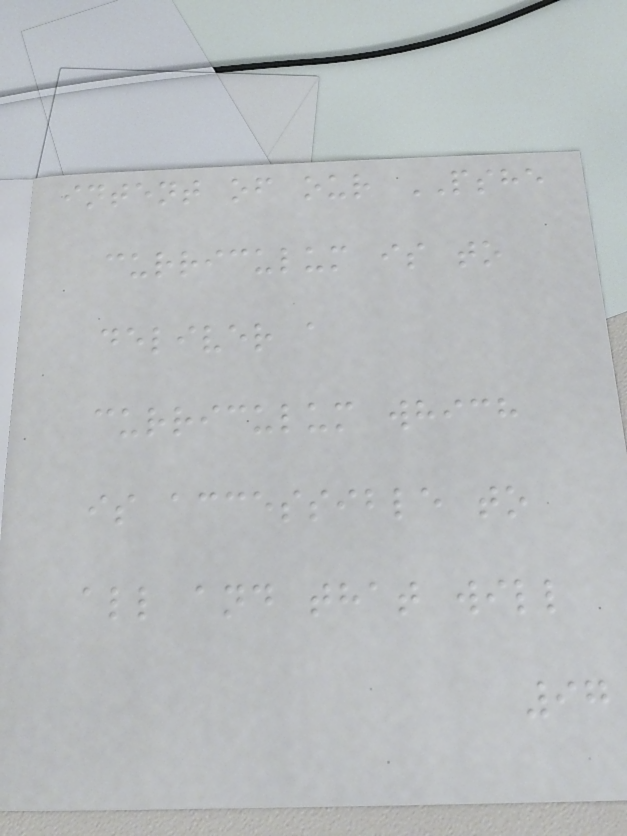intent of our PSHE
curriculum is to
deliver a
curriculum which
is accessible to
all and that will
97
